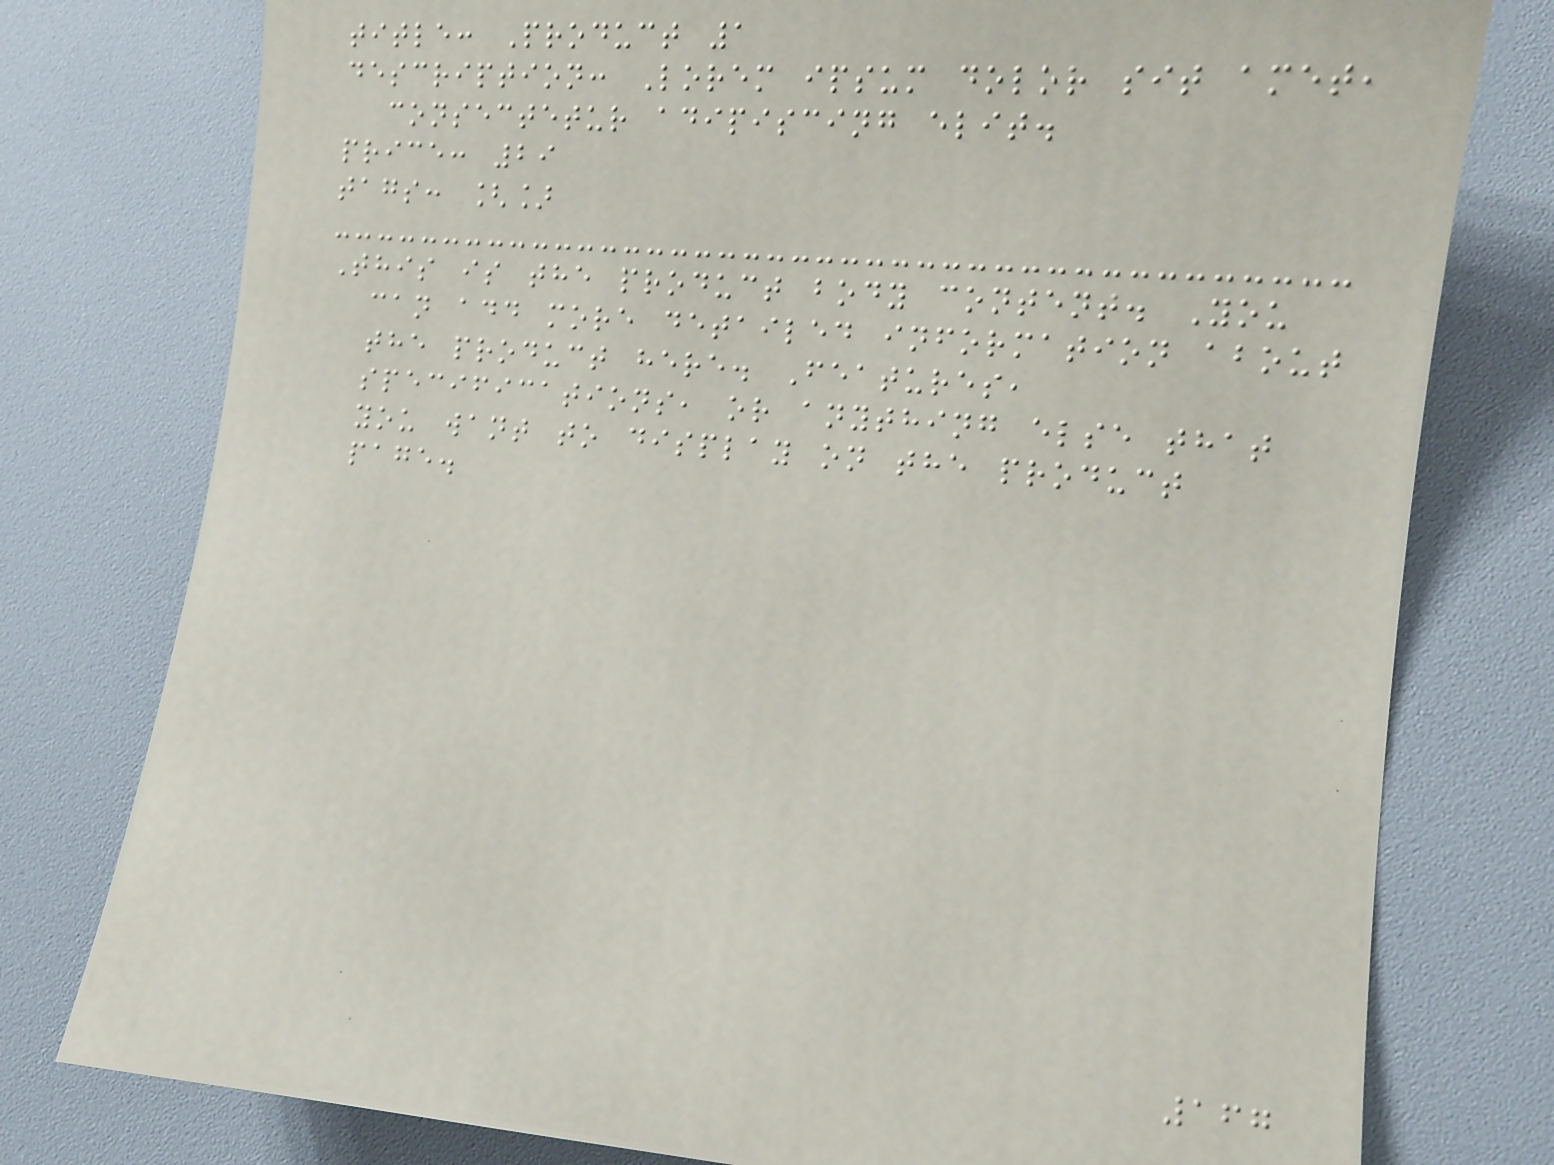title: Product 1
description: Lorem ipsum dolor sit amet,
consectetur adipiscing elit.
price: 29
tags: []
This is the product body content. You
can add more detailed information about
the product here. Features,
specifications, or anything else that
you want to display on the product
page.
167
